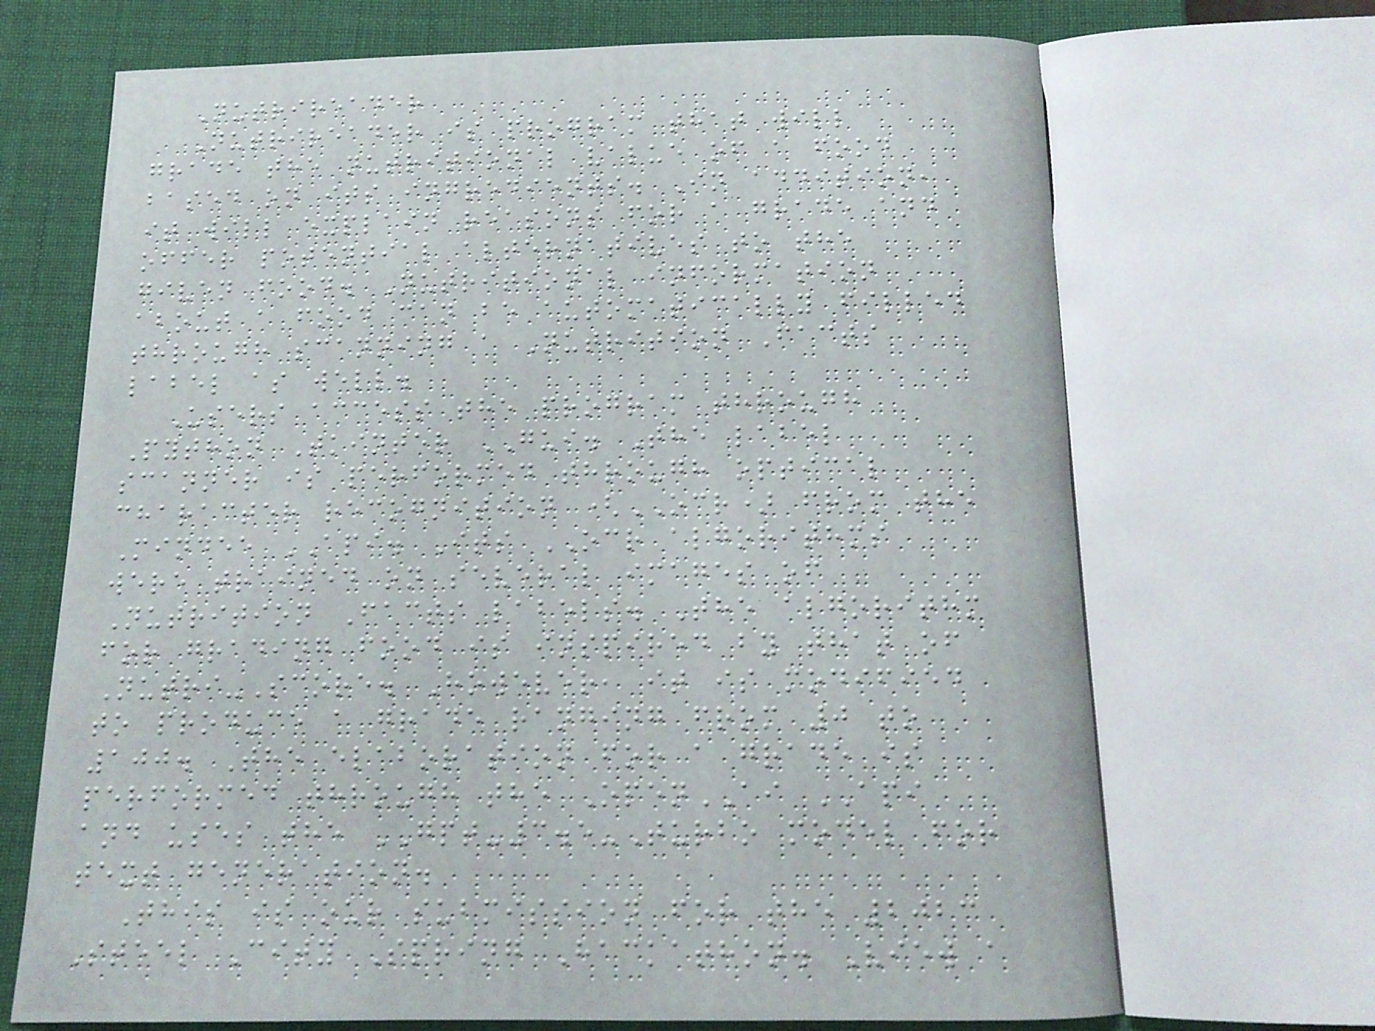Nutrireader
Nutrireader is program that will
grade the nutritional value of a food
based on its ingredients. In addition,
it will explain reasons for a grade and
offer potential alternatives to the
given food. Nutritional information
about a food can be automatically filled
through scanning a Nutrition Facts
label as well.
Users access the program through
Python Tkinter GUI. The label
scanner is performed through optical
character recognition (OCR) from the
Mindee API. Its OCR algorithms
were trained on several images of
Nutrition Facts labels. The algorithm
for grading food is inspired by that of
Nutri-Score. However, it is modified
to produce a grade ranging from 0 to
100. The elaboration for a grade is
performed through the OpenAI API
and uses the GPT-3.5-Turbo model for
text generation.
This is our submission for the 2023
Steel City Spring Hackathon. View a
